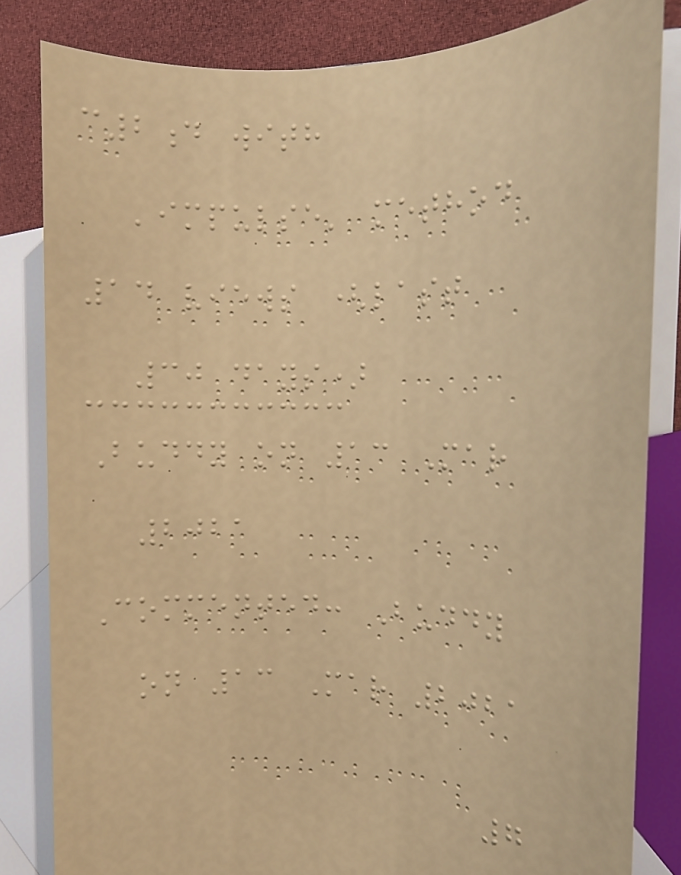c2d with
'impulse' method
14 views (last
30 days)
Buddy on 13 Mar
2021
Commented: Buddy
on 13 Mar 2021
7
